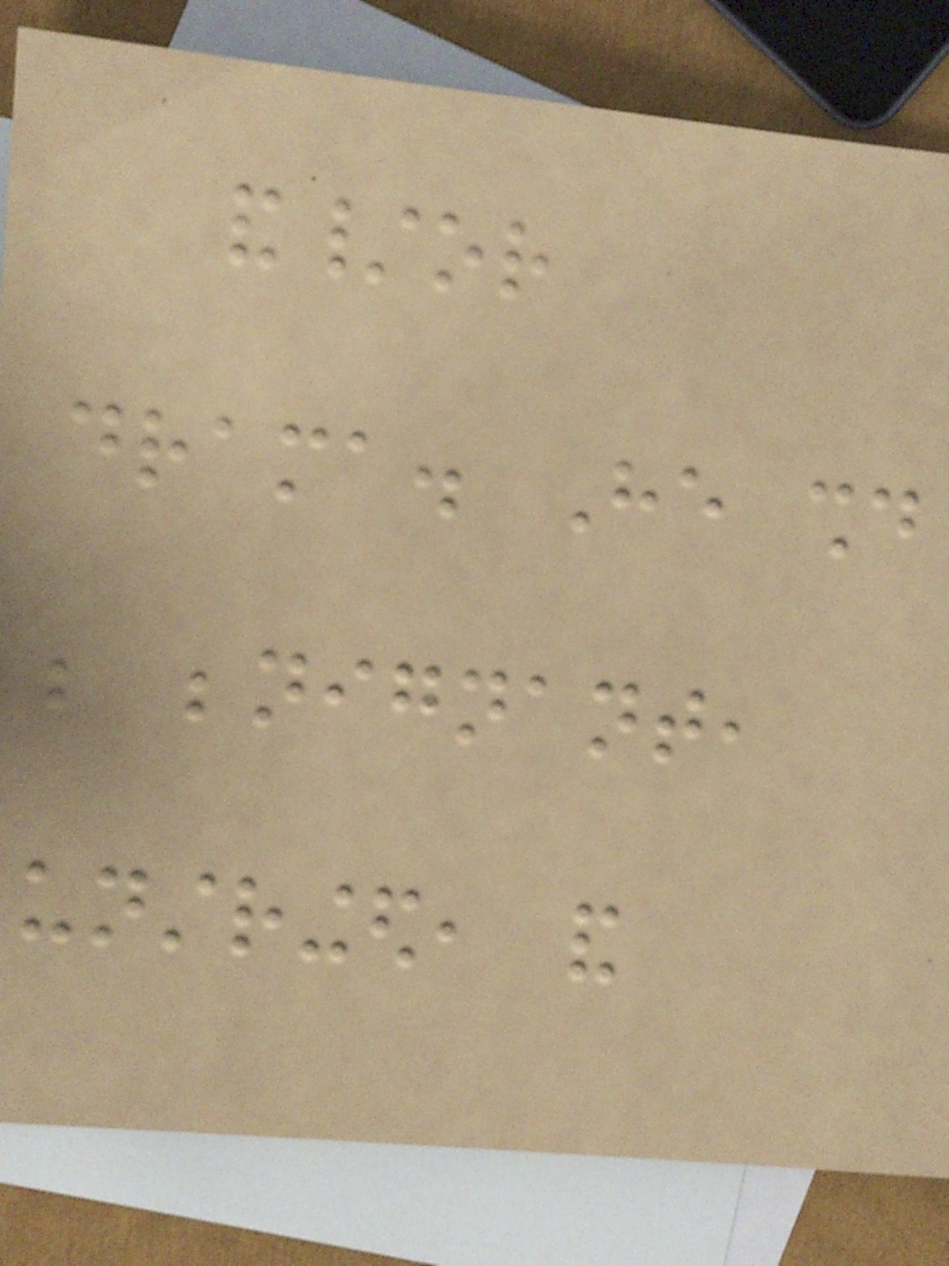and/or
drama. He should
be benignant,
unstringed, and
